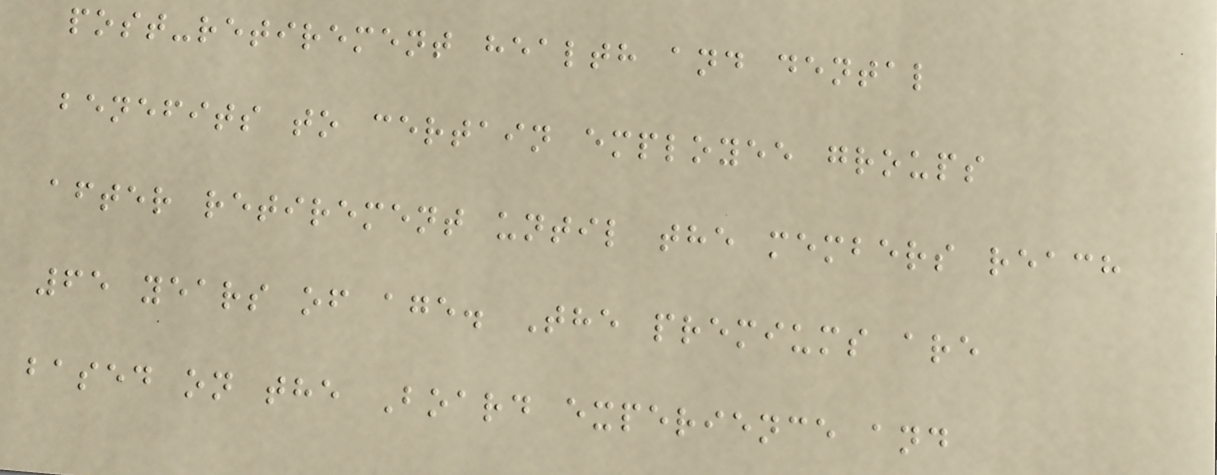post-retirement health and dental
benefits to certain employee groups
after retirement until the members reach
65 years of age. The premiums are
based on the Board experience and
